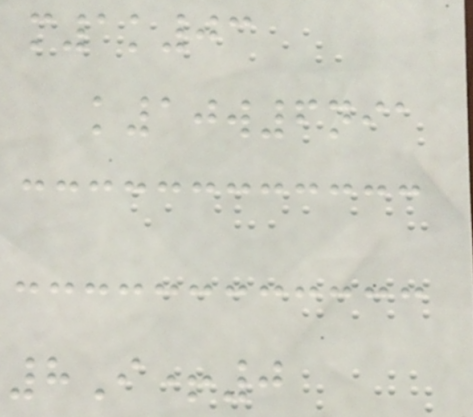m1k03
k10w6nia
8I+0
